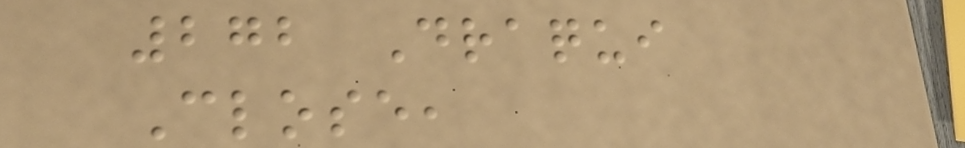272 Draqui
Close,
